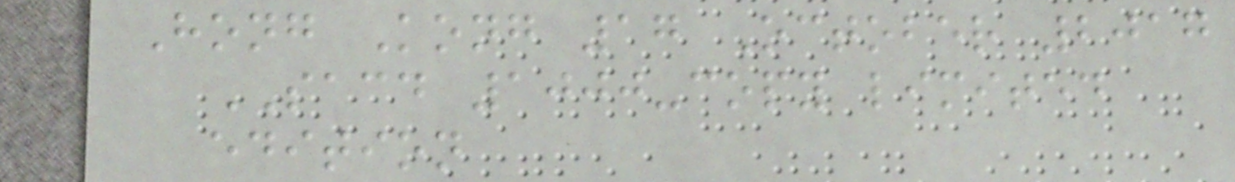Hong Kong 17 October 2017
SACD 1000-copy limited
edition
